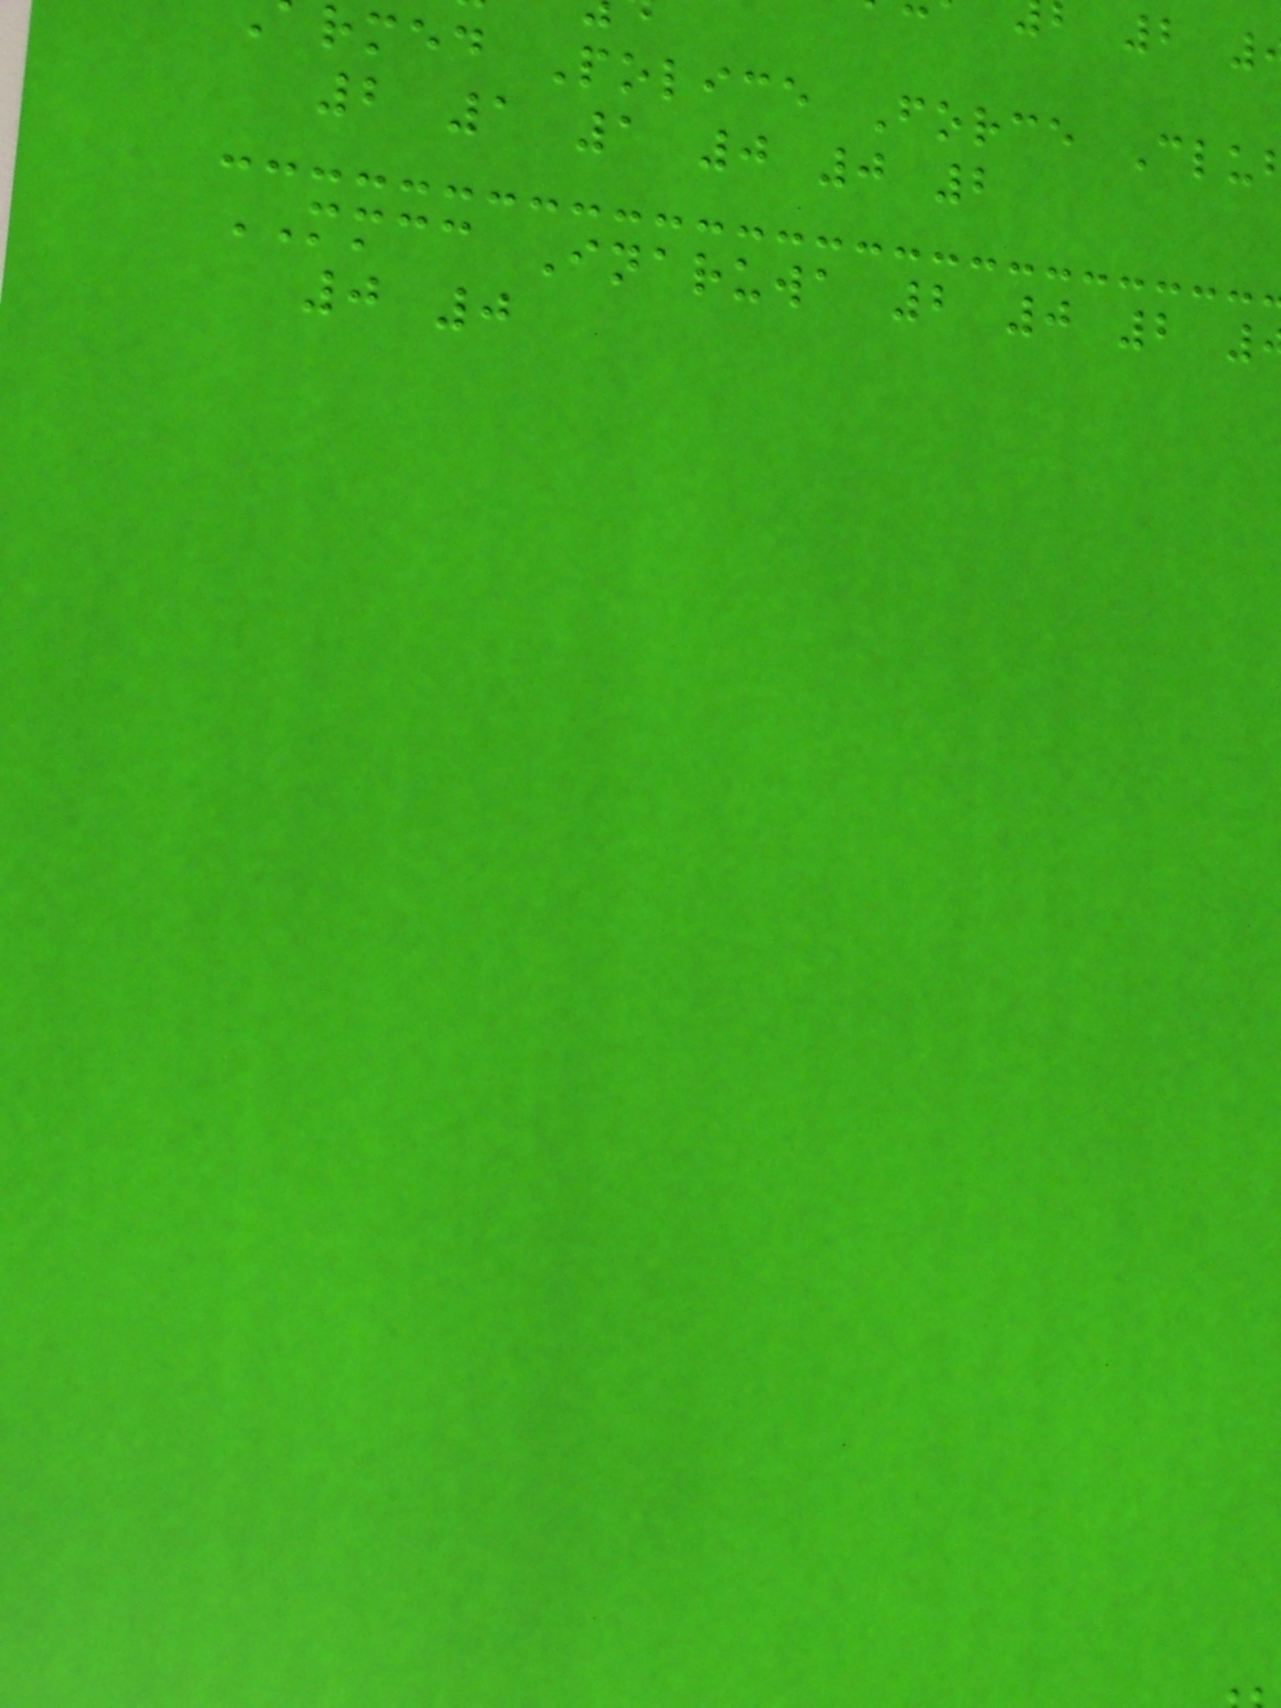rmed Police Force Clu
2 1 1 0 0 2
MMCC Inaruwa 2 0 2
0 0
